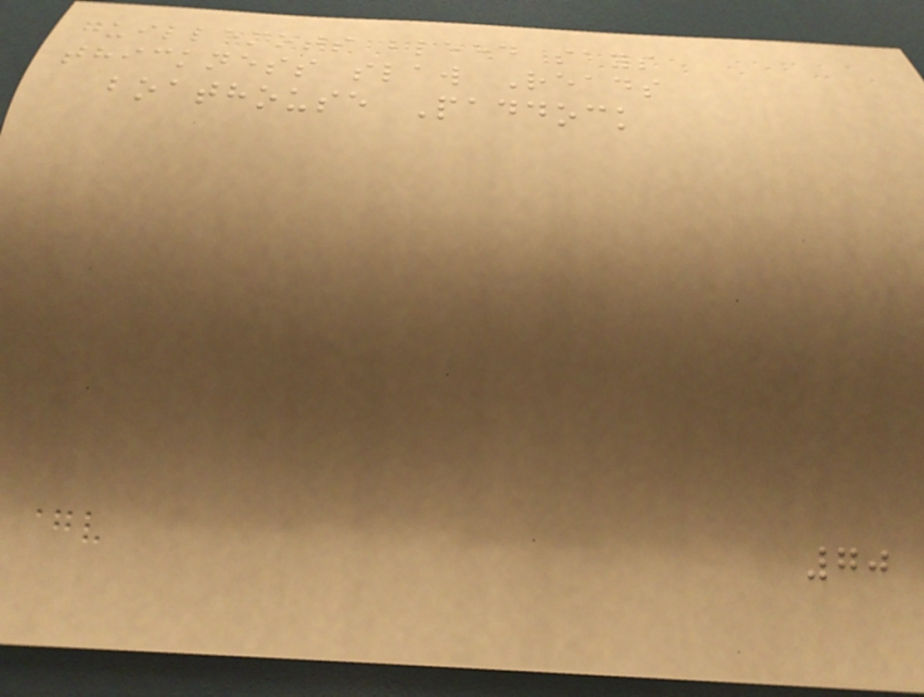guillemots bleed says
thickness slaw Reads
boathouse Paddock
70
